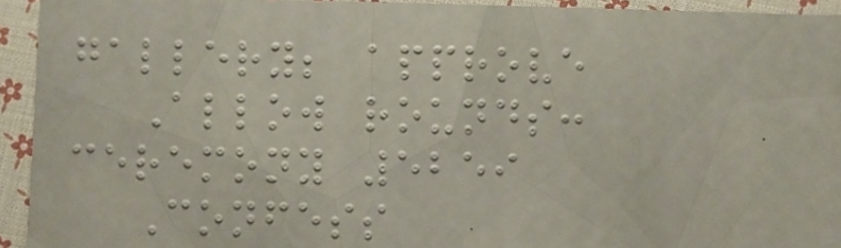gallery; approve
Allow rounds:
ceremony 5259
Confess
